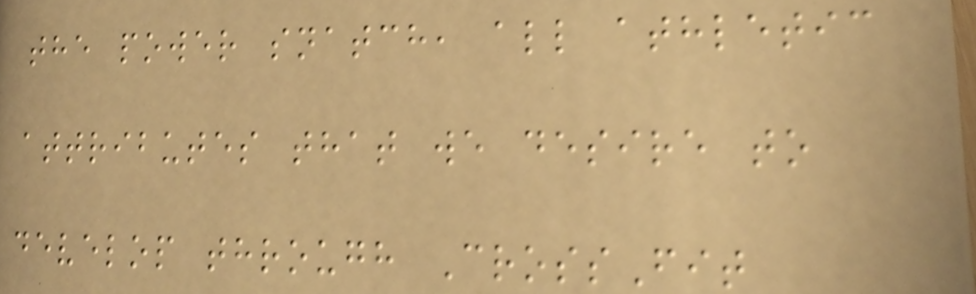the power snatch, all athletic
attributes that we desire to
develop through CrossFit
